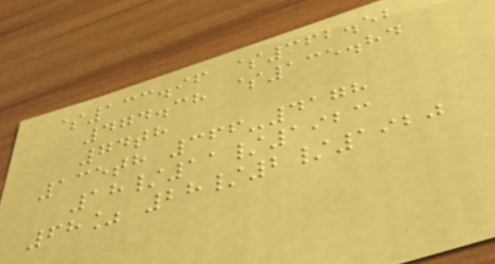$133.96 $362.52
474.38 $135.84
74th
135th 366-4178
18/11/1923
68% 28/2/1920
